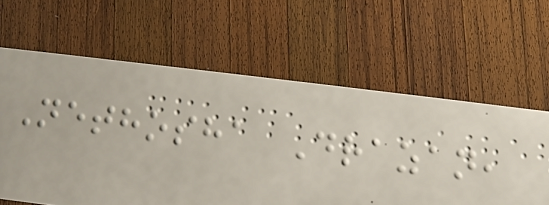Nethosha Drazan,
